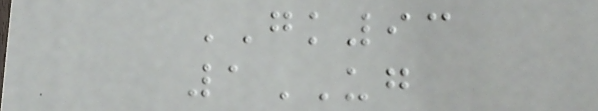GK93
1UG
